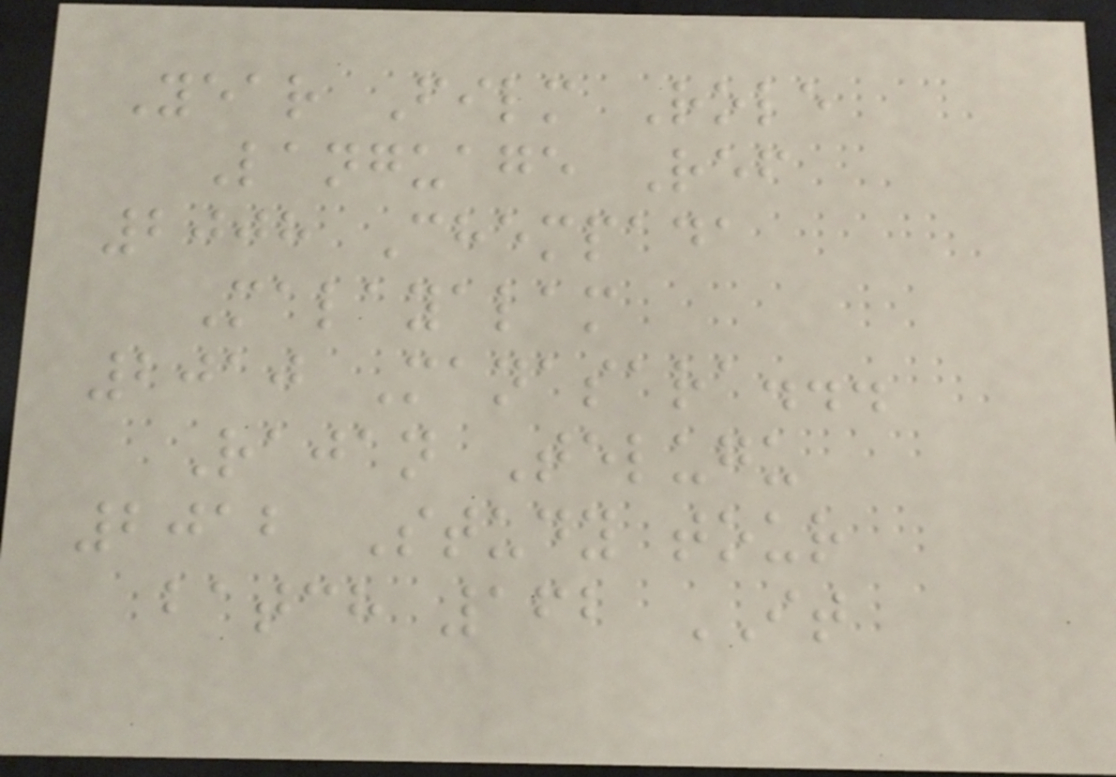Year Film Role
Language Ref
2008 Chempada
Malayalam
2010 Manasara...
Rajan Telugu
2012 Study tour
batch 162 IT
